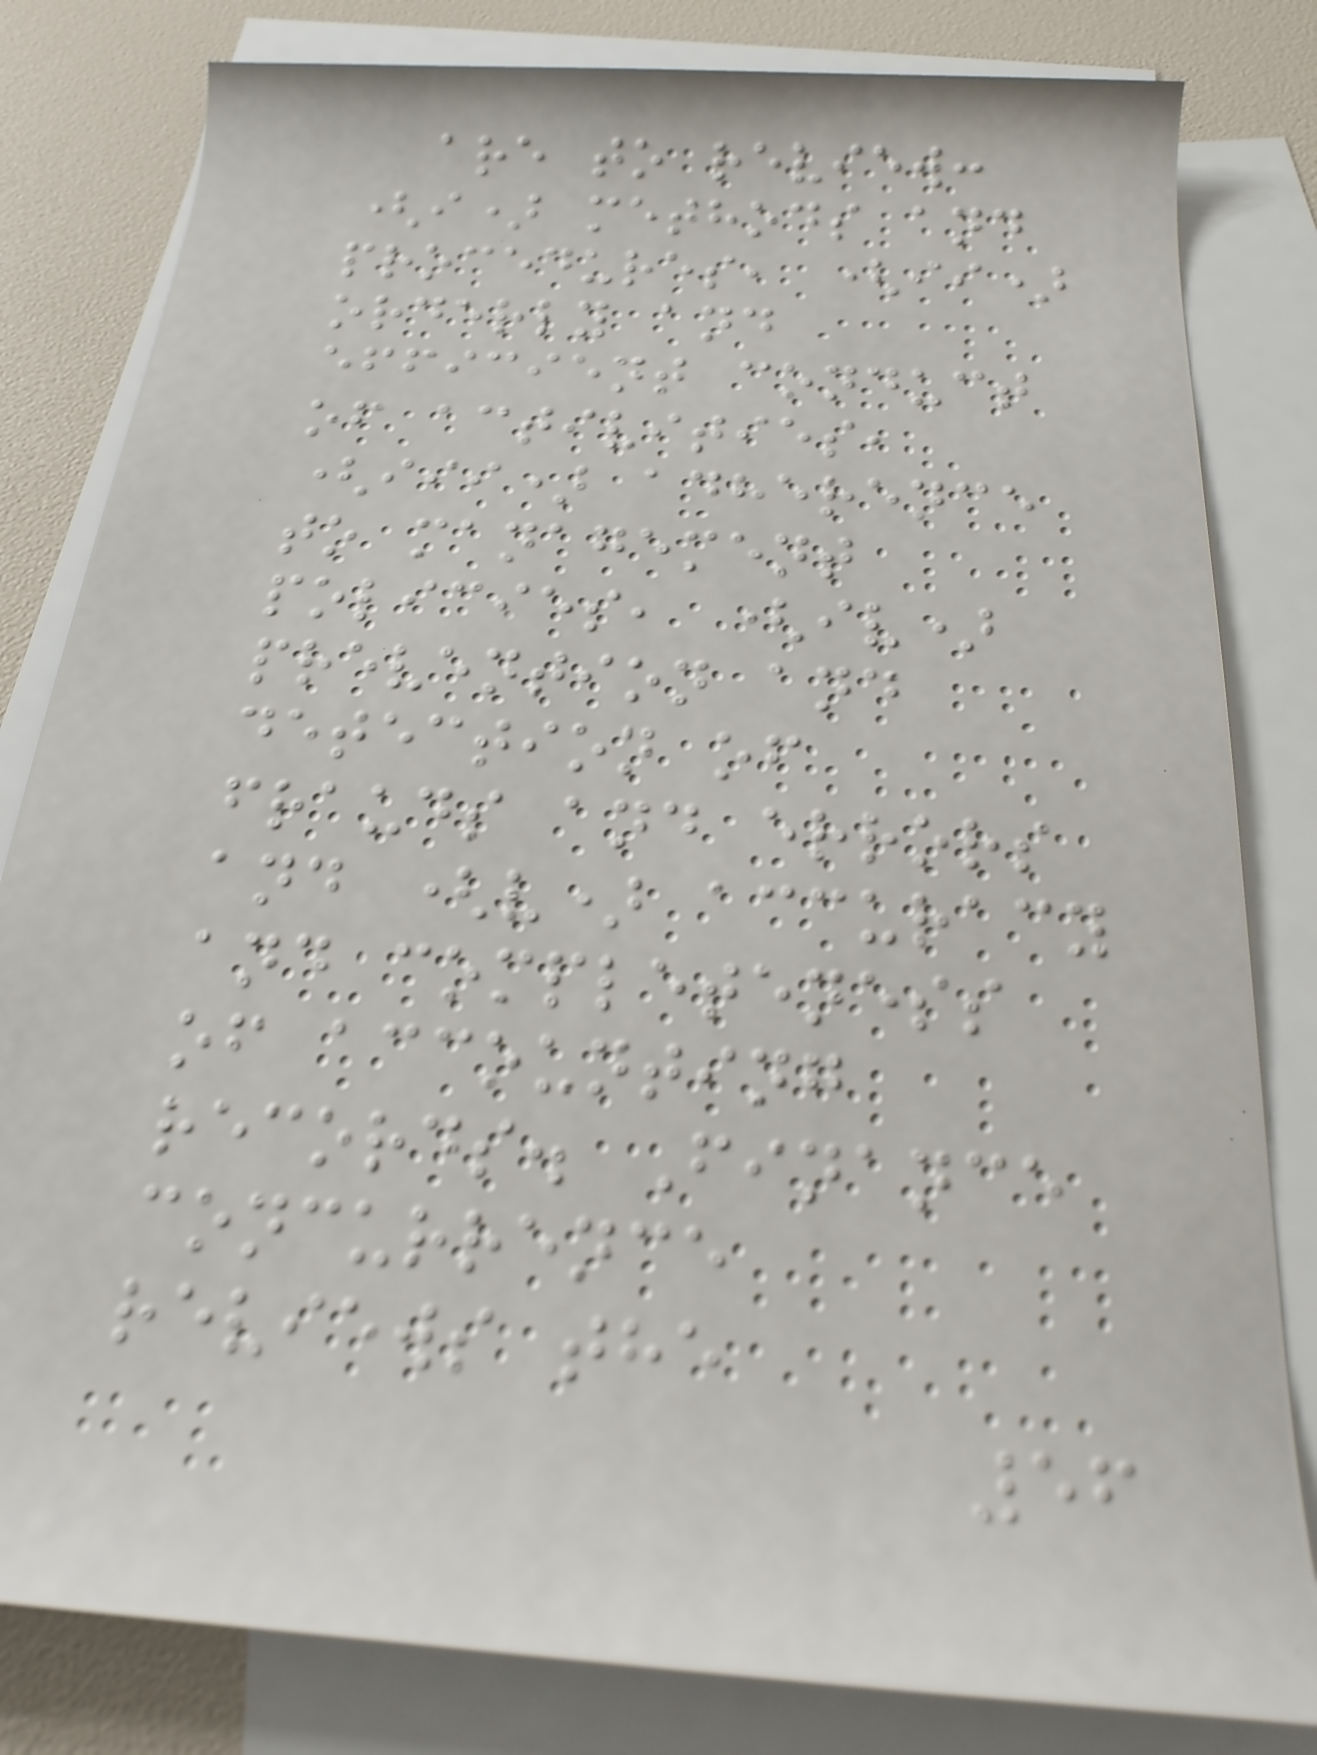are to review:
(i) methods and
procedures, (ii)
orderly and
efficient conduct
of activities,
(iii) adherence
to management
policies, (iv)
prevention and
detection of
frauds and errors
and (v) accuracy
and completeness
of accounting
records. Finance
concurrence
reviews the
56
